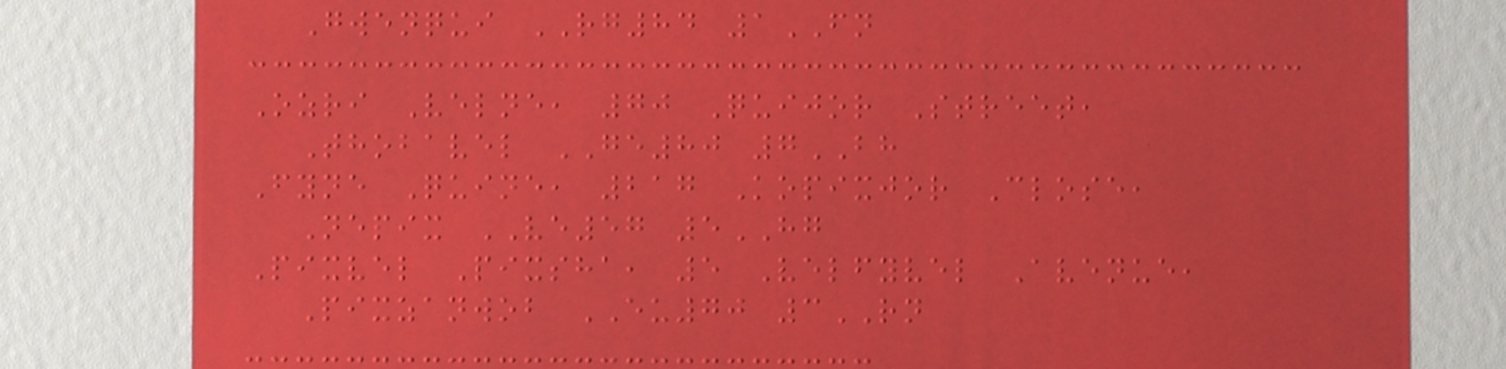Gwenqui RG84 1FN
Ozri Velne, 70 Quijor Street,
Thobavel GE80 7BH
Fyne Quine, 217 Kopixjor Close,
Nepix VE57 5HG
Pixvel Pixsha, 5 Velfyvel Avenue,
Pixzanwob EU70 3RN
